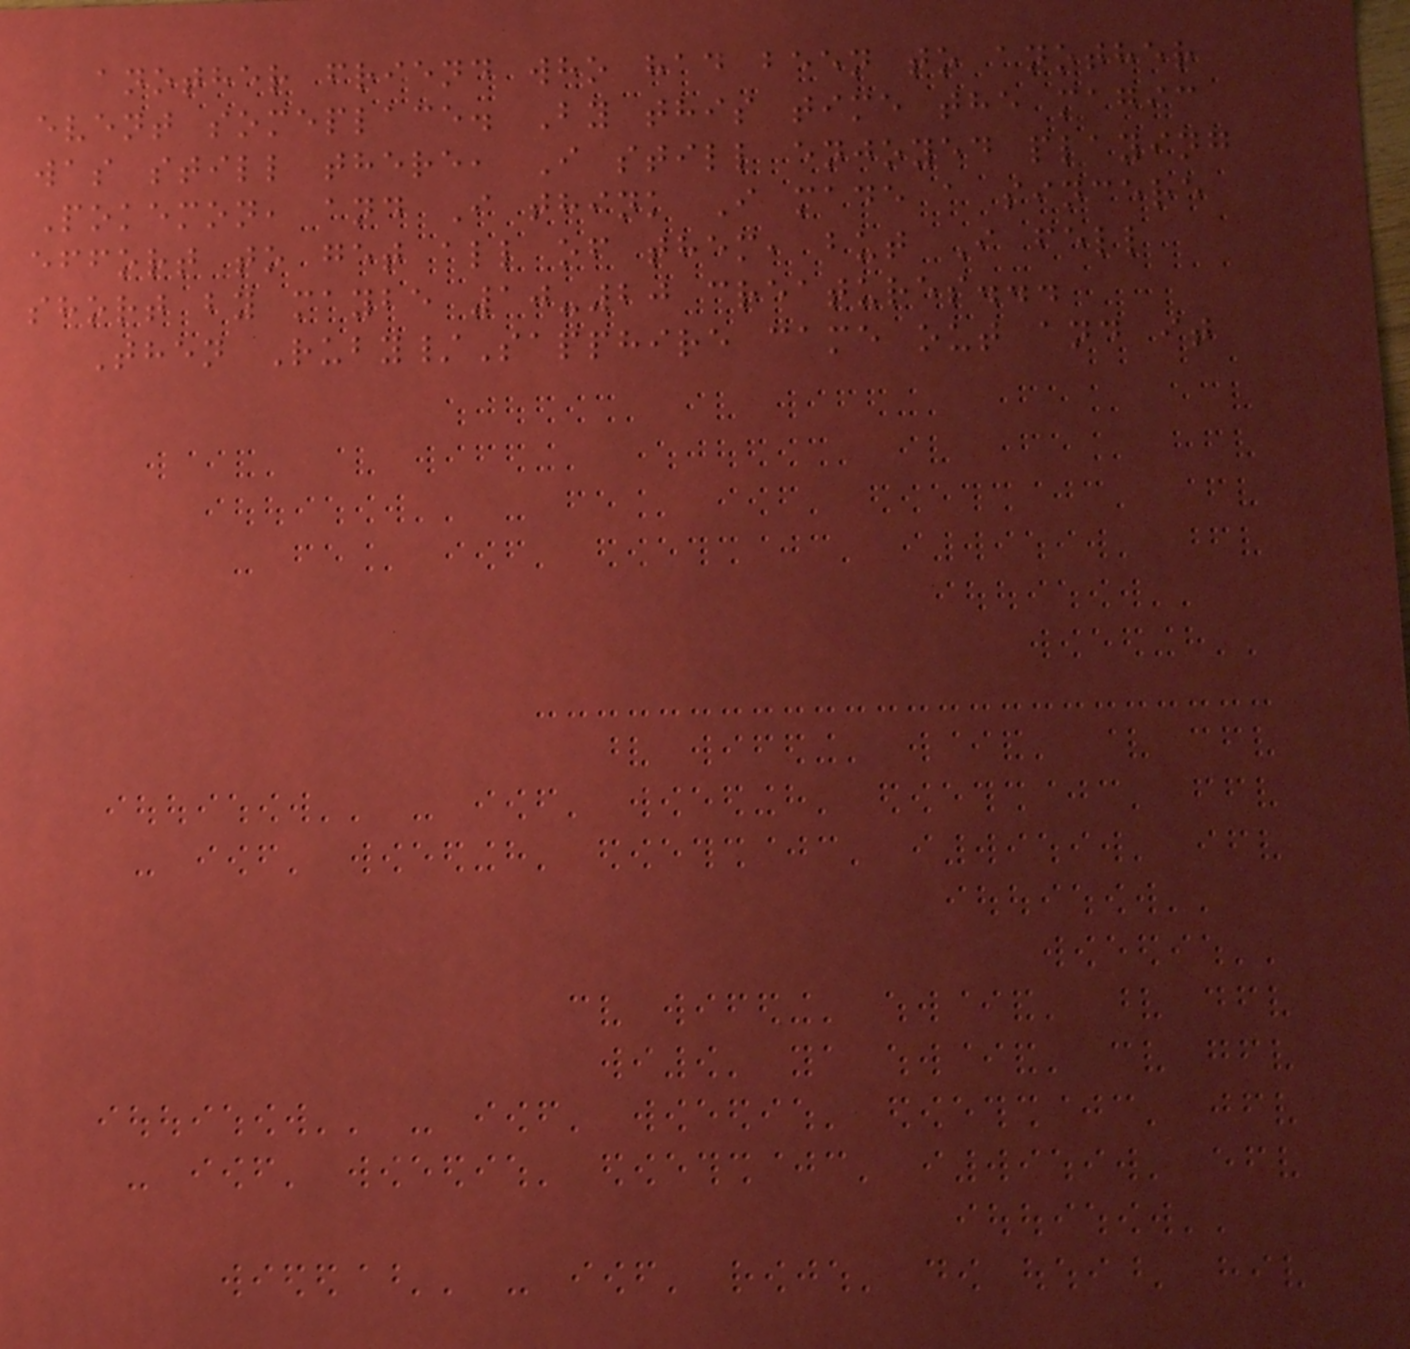another friend who had been to another
event someplace. By this time the magic
was still there, I still enjoyed playing
Pokemon, and I think I made a sincere
effort to get all of them, but I fell
short by maybe 10-20 creatures...
Then Ruby/Sapphire came out and it
